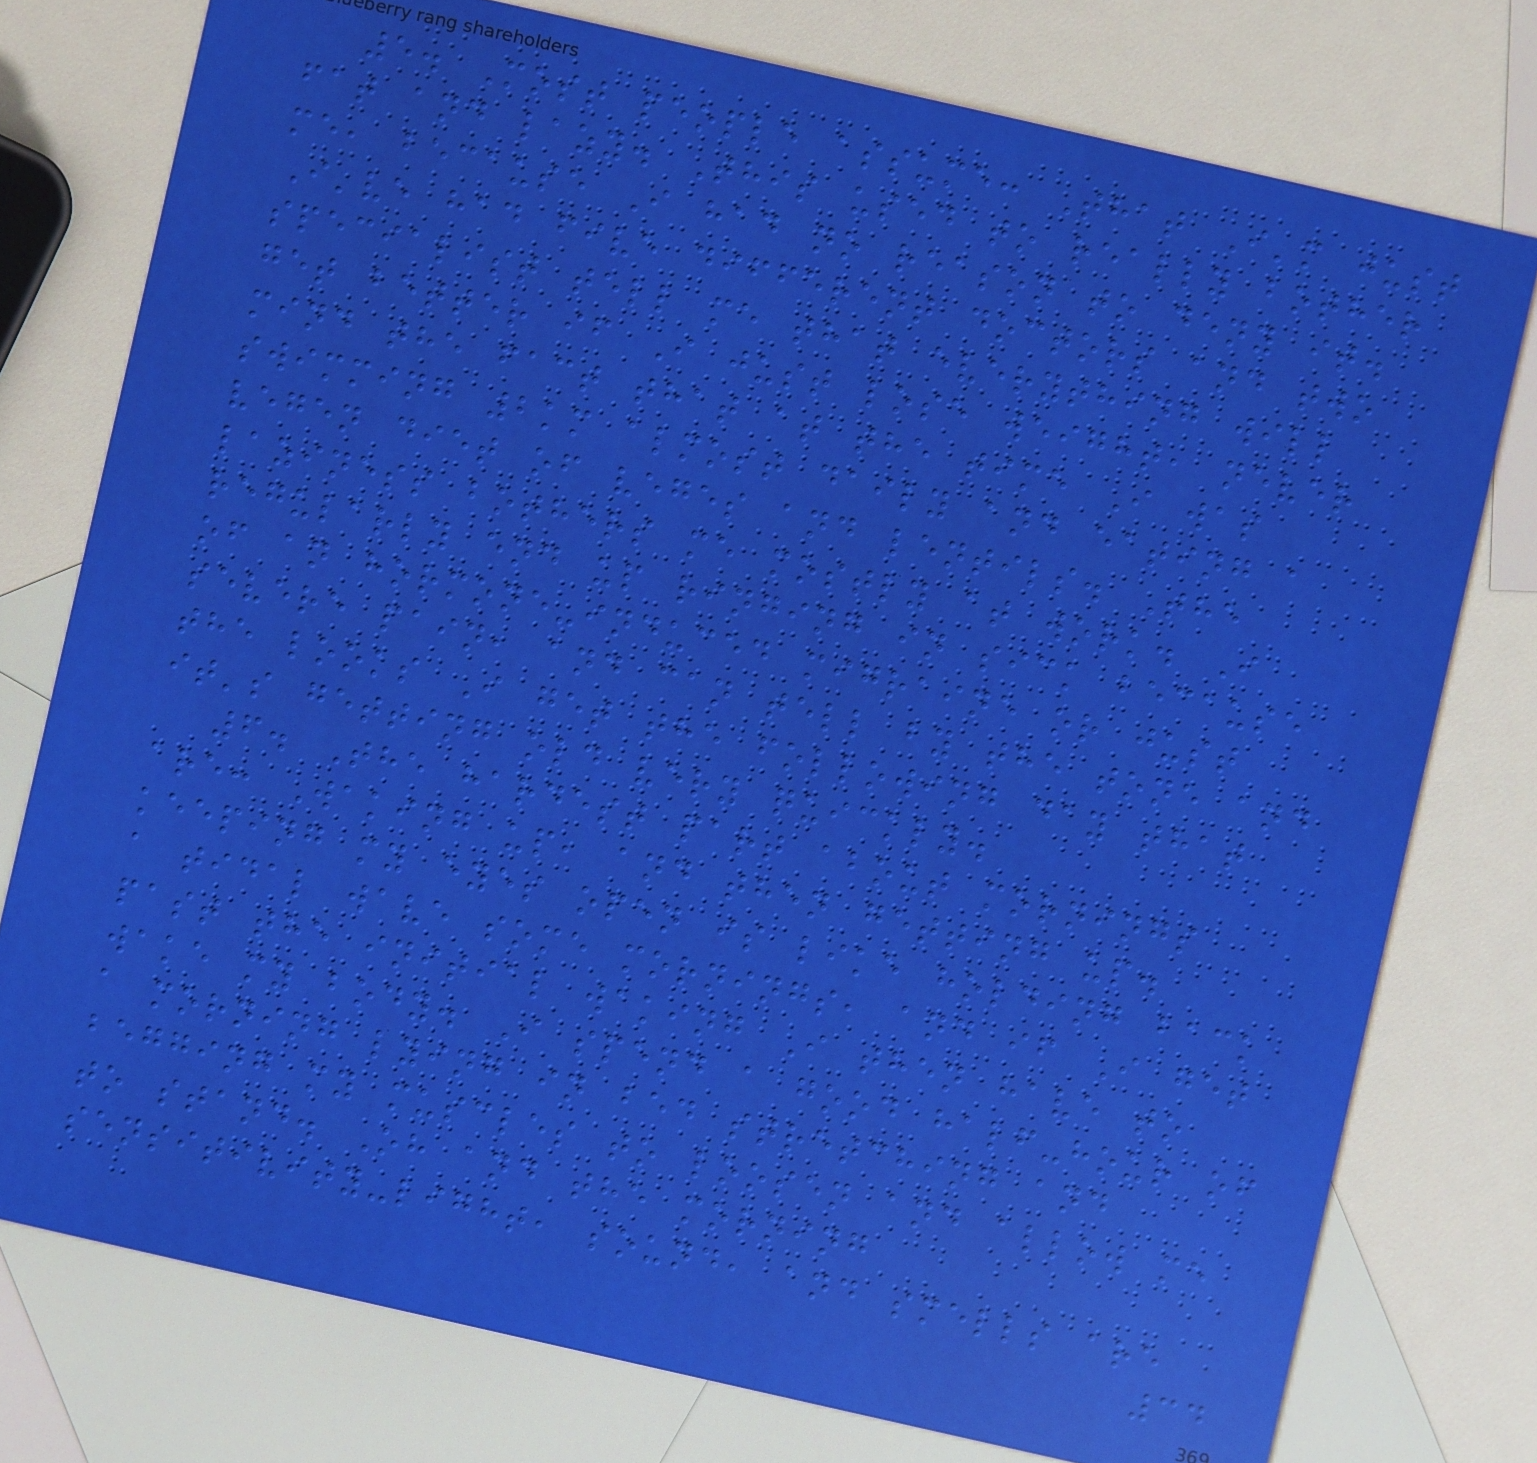5. Most people assume: That I'm just
fat and lazy. This used to really bother
me, because I had no reason to deny it.
I've had five different doctors and two
specialist tell me that everything will
get better if I just lose weight, never
mind the fact that at the time I was
swimming 2km almost daily and eating a
vegen diet of veges and lentils. The
laziness bothers me mostly at work. I
regularly end up ringing in sick because
of an hormone-induced migraine or just
severe pain, and can tell by the tone and
the looks I get the following day that
it's getting old very quickly.
6. The hardest part about mornings
are: Waking up, and then getting up.
keeping my eyes open is like holding back
a tidal wave some mornings, and if I get
past the initial waking I then have to
wake my body. I spend a good half-hour of
a morning lying in bed stretching and
begging my muscles to loosen and allow me
to stand. Oh and the morning
sensitivity-light, sound, and smells are
34
